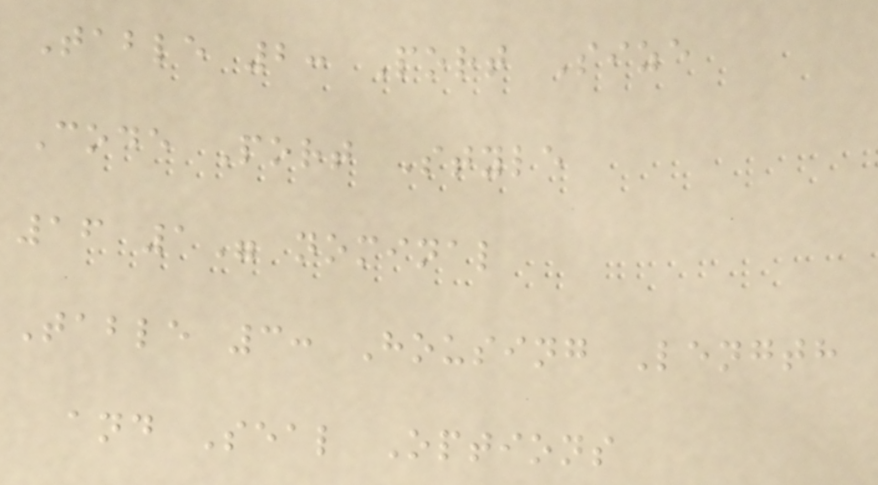Table 2: Port Size
Code Port Style
16 1" nominal
Table 3: Housing Length
and Seal Options
